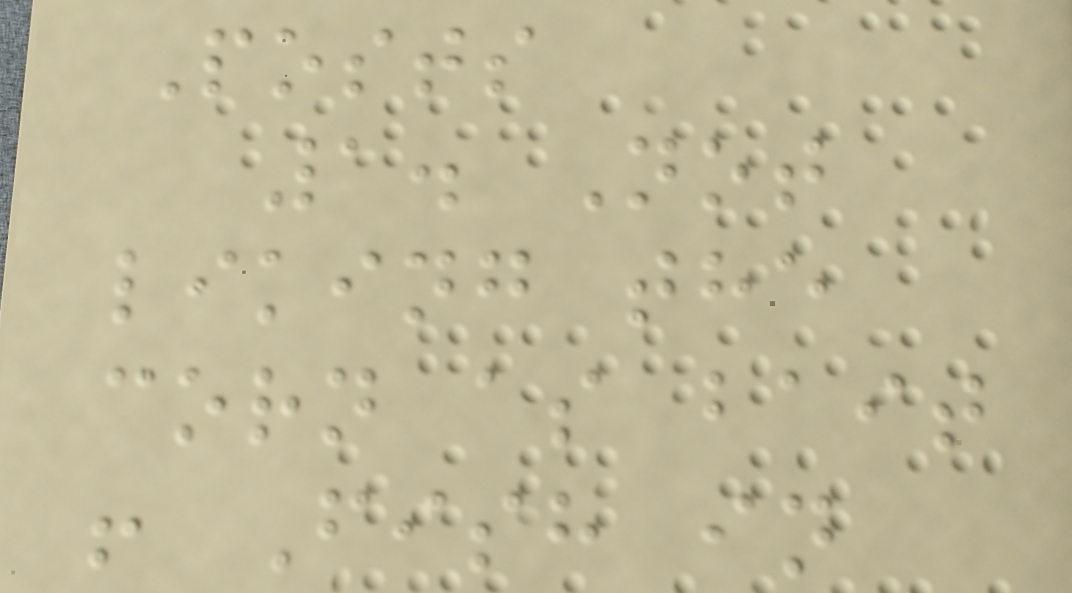Posts
1. Not
liking the
corn as bait
! Fish in
